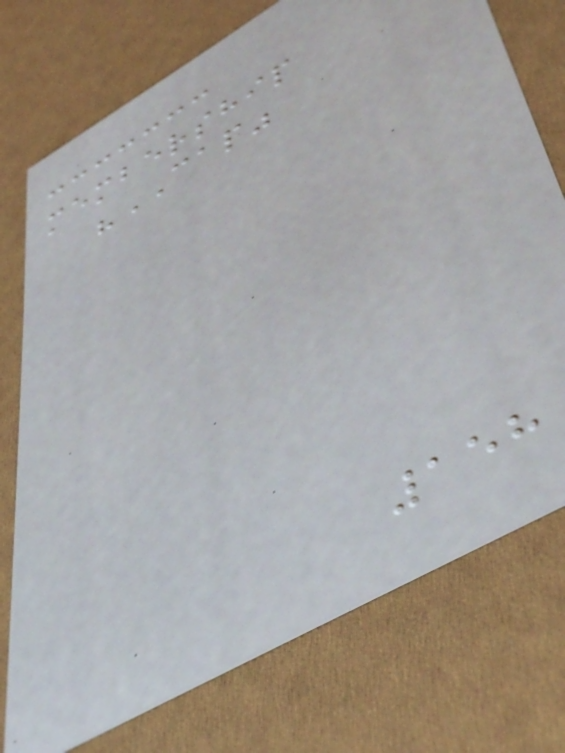membership
"CAP"
158
